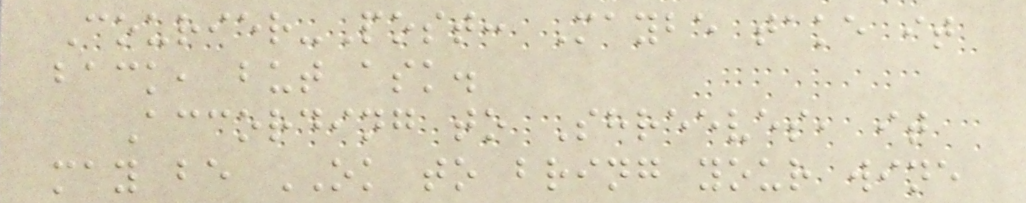Courier-Post: Maybe take it
back, but ask.
According to Shreeves, it
may be OK to bring your wine
